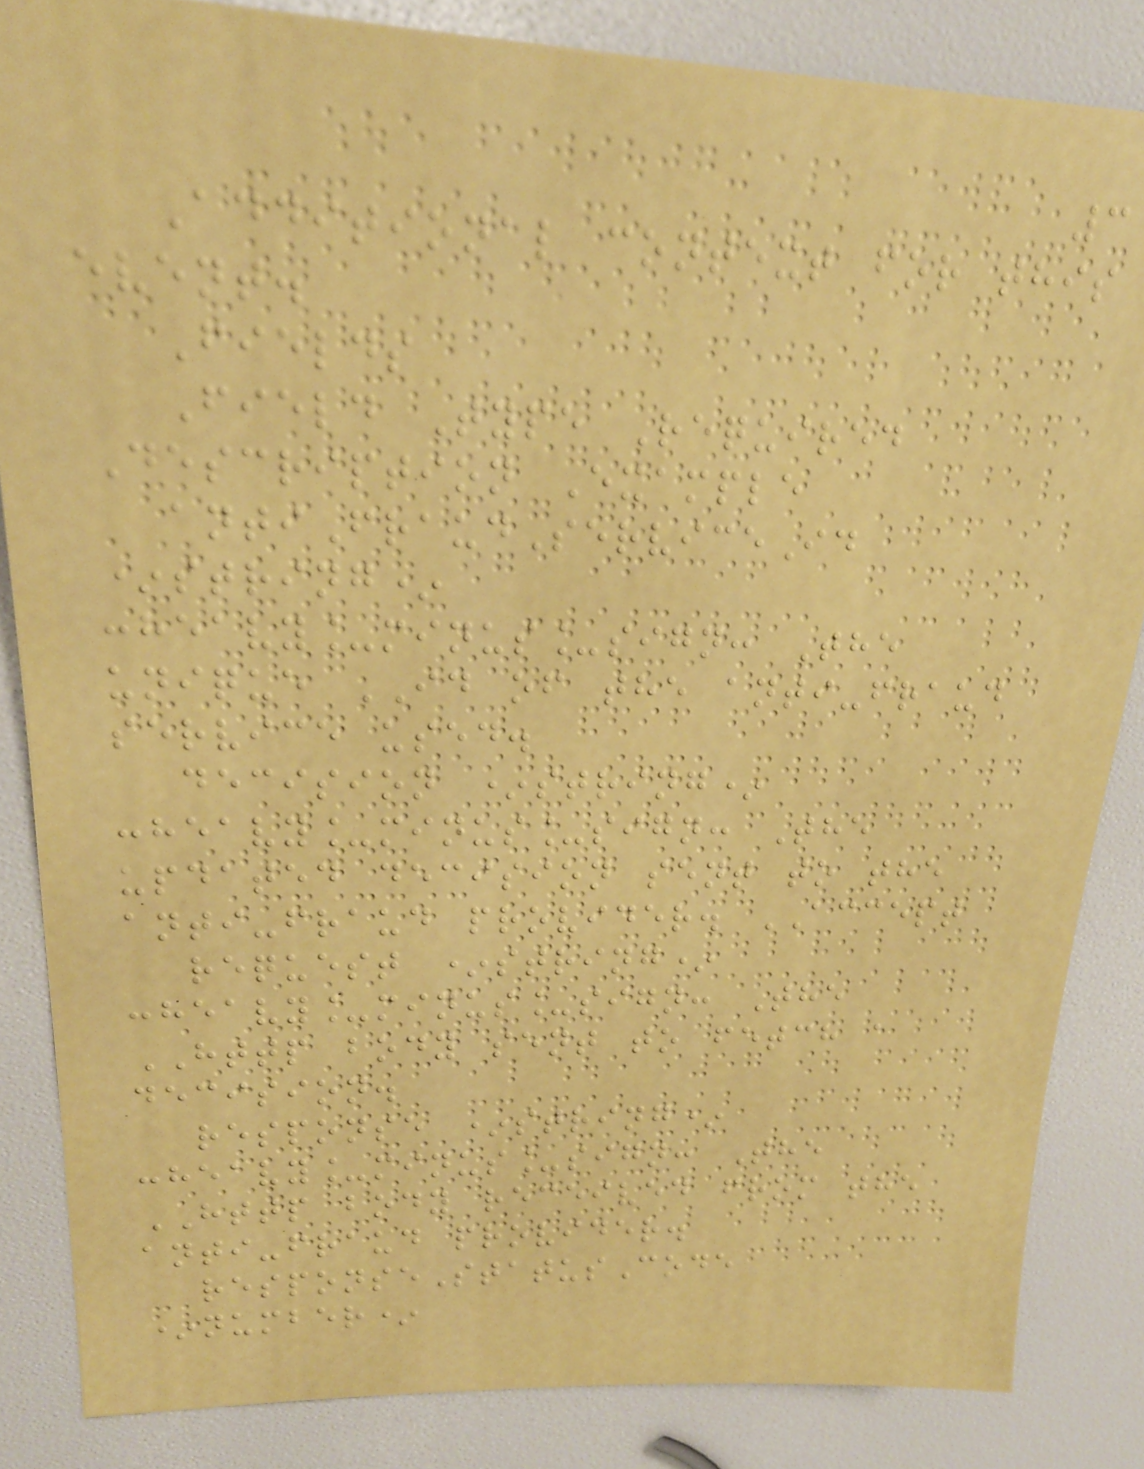3
Additional context for this
event.
Fields
Field Type Required
Description Example
antiFraudServiceId
*string*
:heavy_minus_sign: The
unique ID of the anti-fraud
service used.
decision *string*
:heavy_minus_sign: The
updated decision sent to the
anti-fraud provider. ACCEPT
request *string*
:heavy_minus_sign: The
HTTP body sent to fetch a
decision.
response *string*
:heavy_minus_sign: The
HTTP body received from the
anti-fraud provider.
responseStatusCode
*number*
